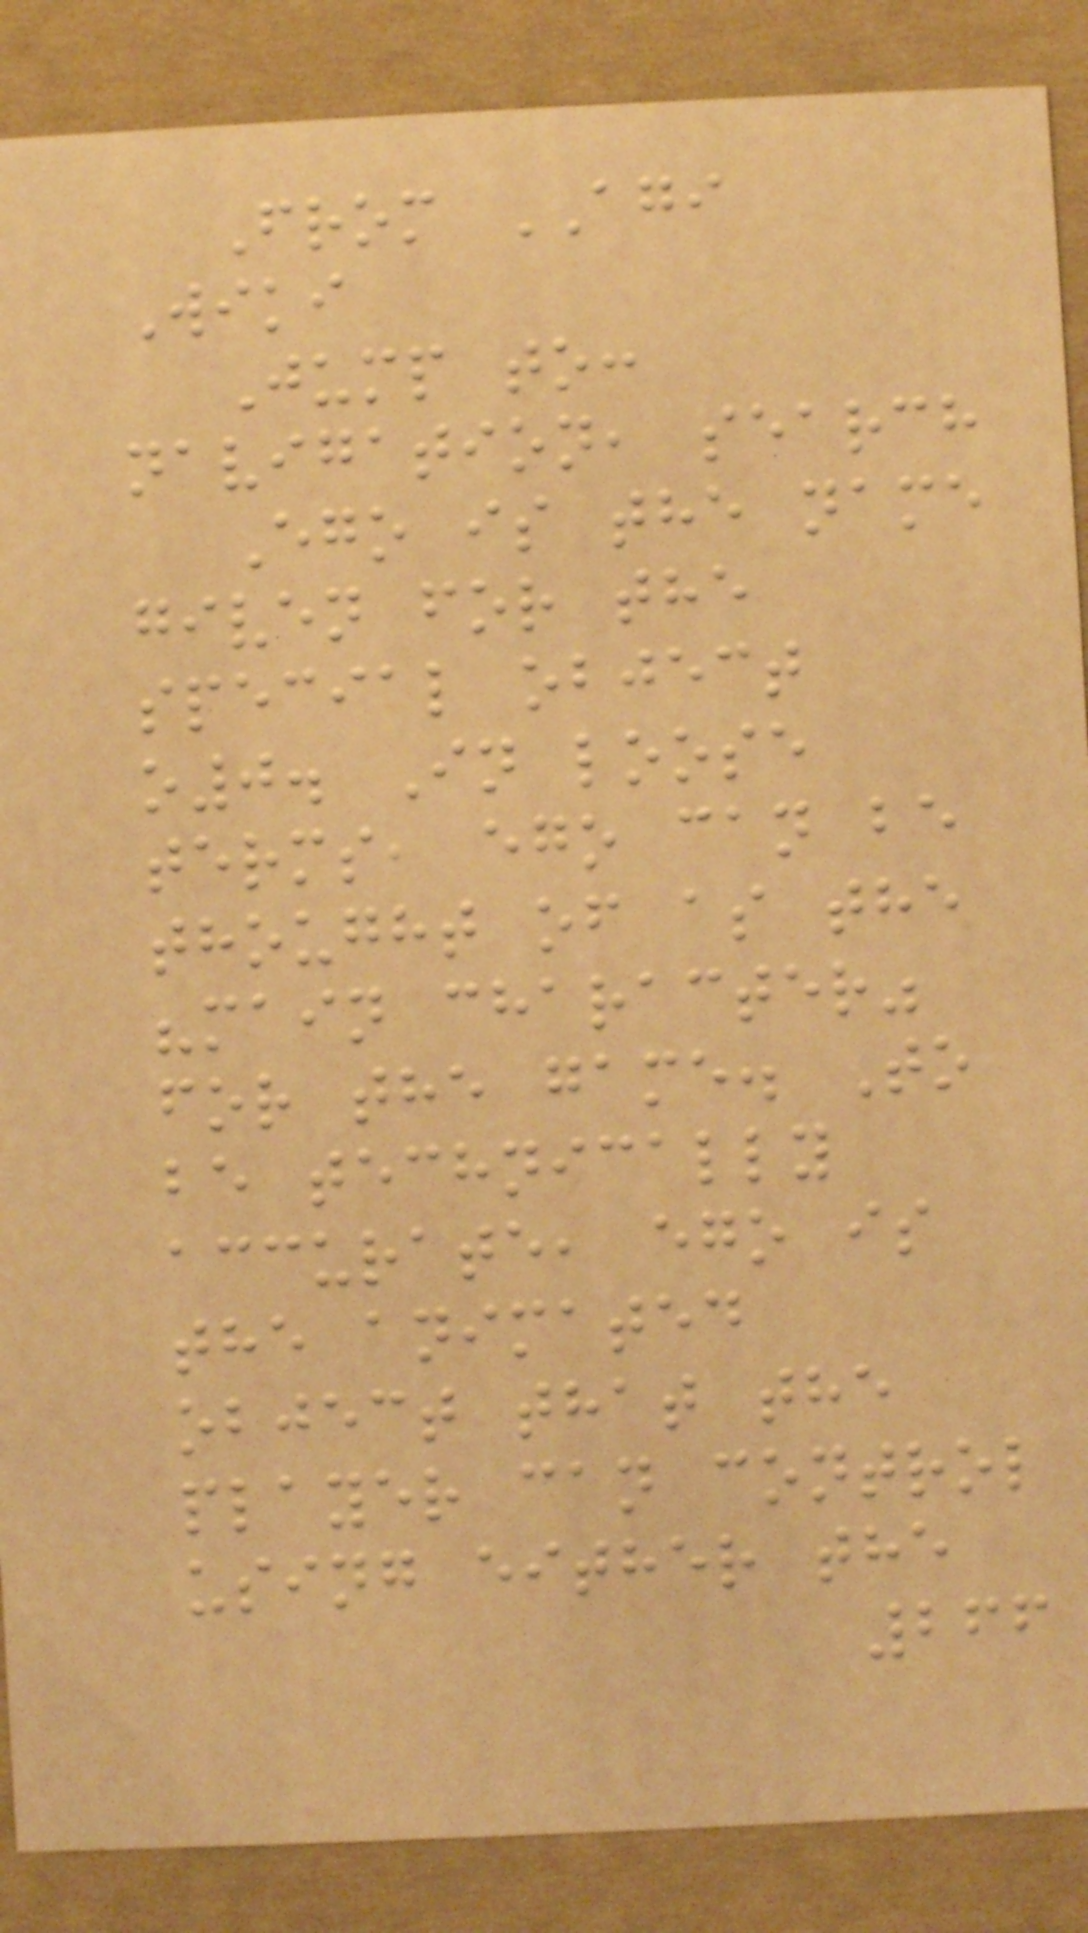From AGI
Wiki
Jump to:
navigation, search
Ego is the name
given for the
special object
o0. In loose
terms, ego can be
thought of as the
"main character"
for the game. To
be technically
accurate, ego is
the animated
object that the
player can control
using either the
266
